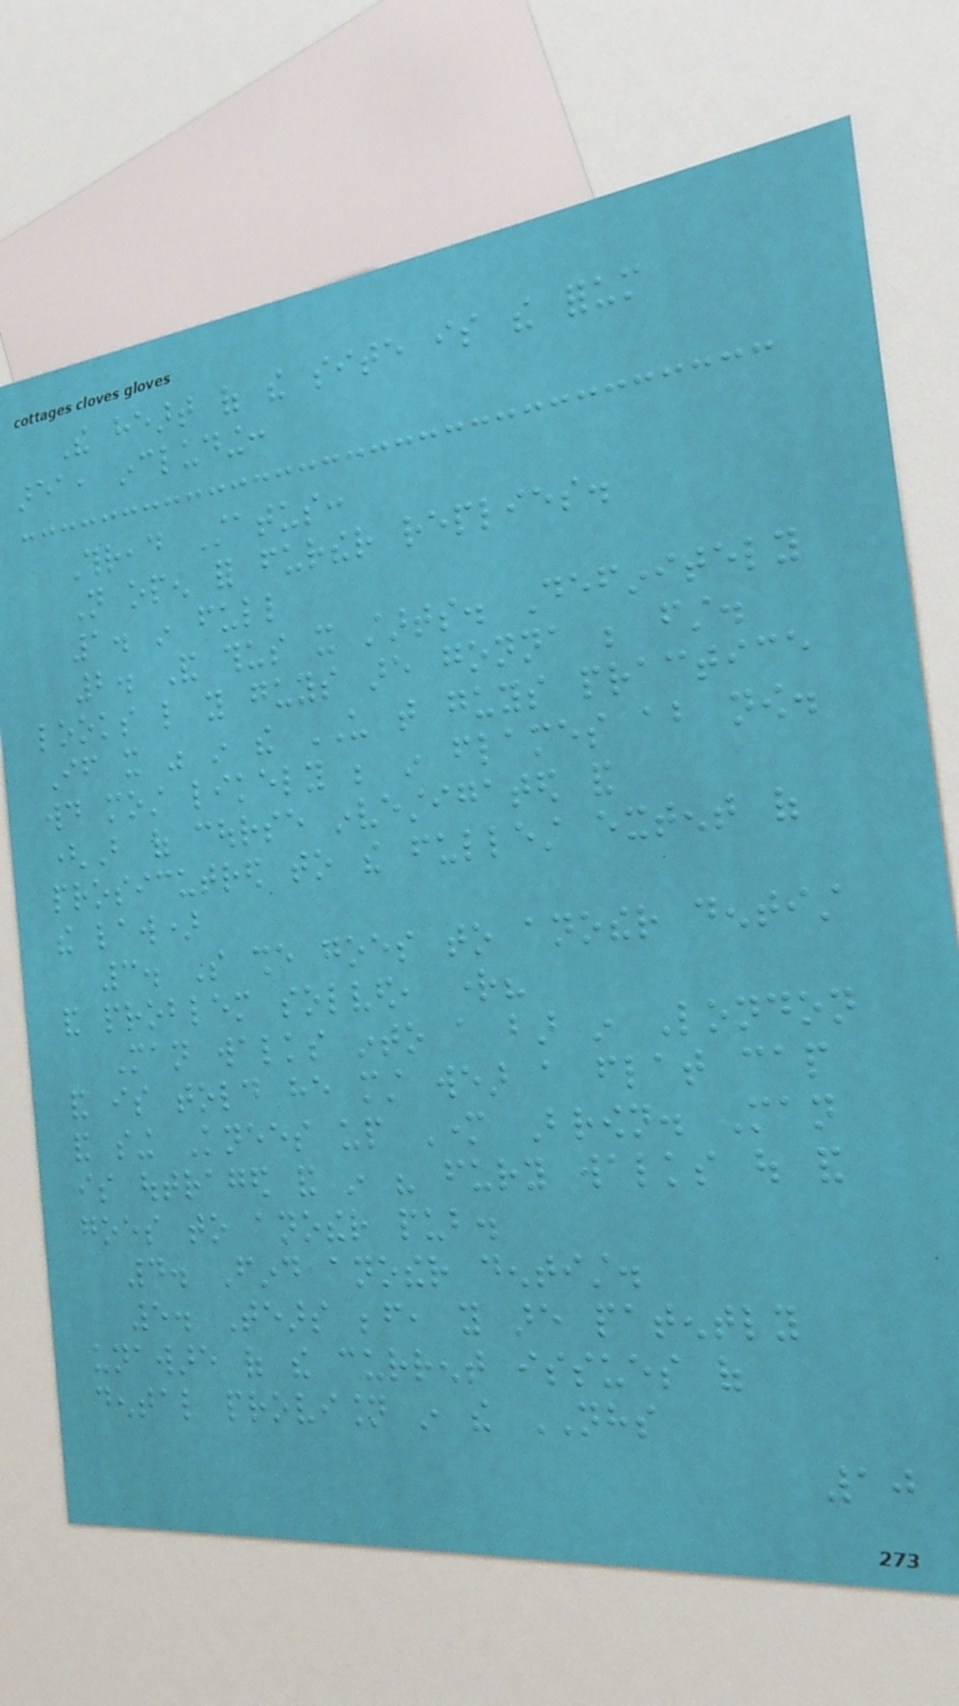The heart of the site is the forum
area, including:
Thread Status:
Not open for further replies.
1. in full
2. And thus it starts. Definitely
looks like you guys are gonna be first.
If it was in the US that guys practice
would most likely be in flames about now.
(But of course investigated and
prosicutred to the fullest extent of
the law)
3. So she goes to another dentist
and problem solved, right?
Man walks into a bar in London
and is told he must wear a flat cap
and sing Knees up Mother Brown. Man
is outraged and in his fury walks out and
goes to another pub.
4. Find another dentist.
5. Tears before, you are patently
unaware of the current issues of
dental provision in the NHS
10
